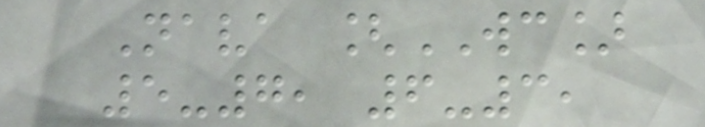Nava [WC]
5-7, 6-3,
